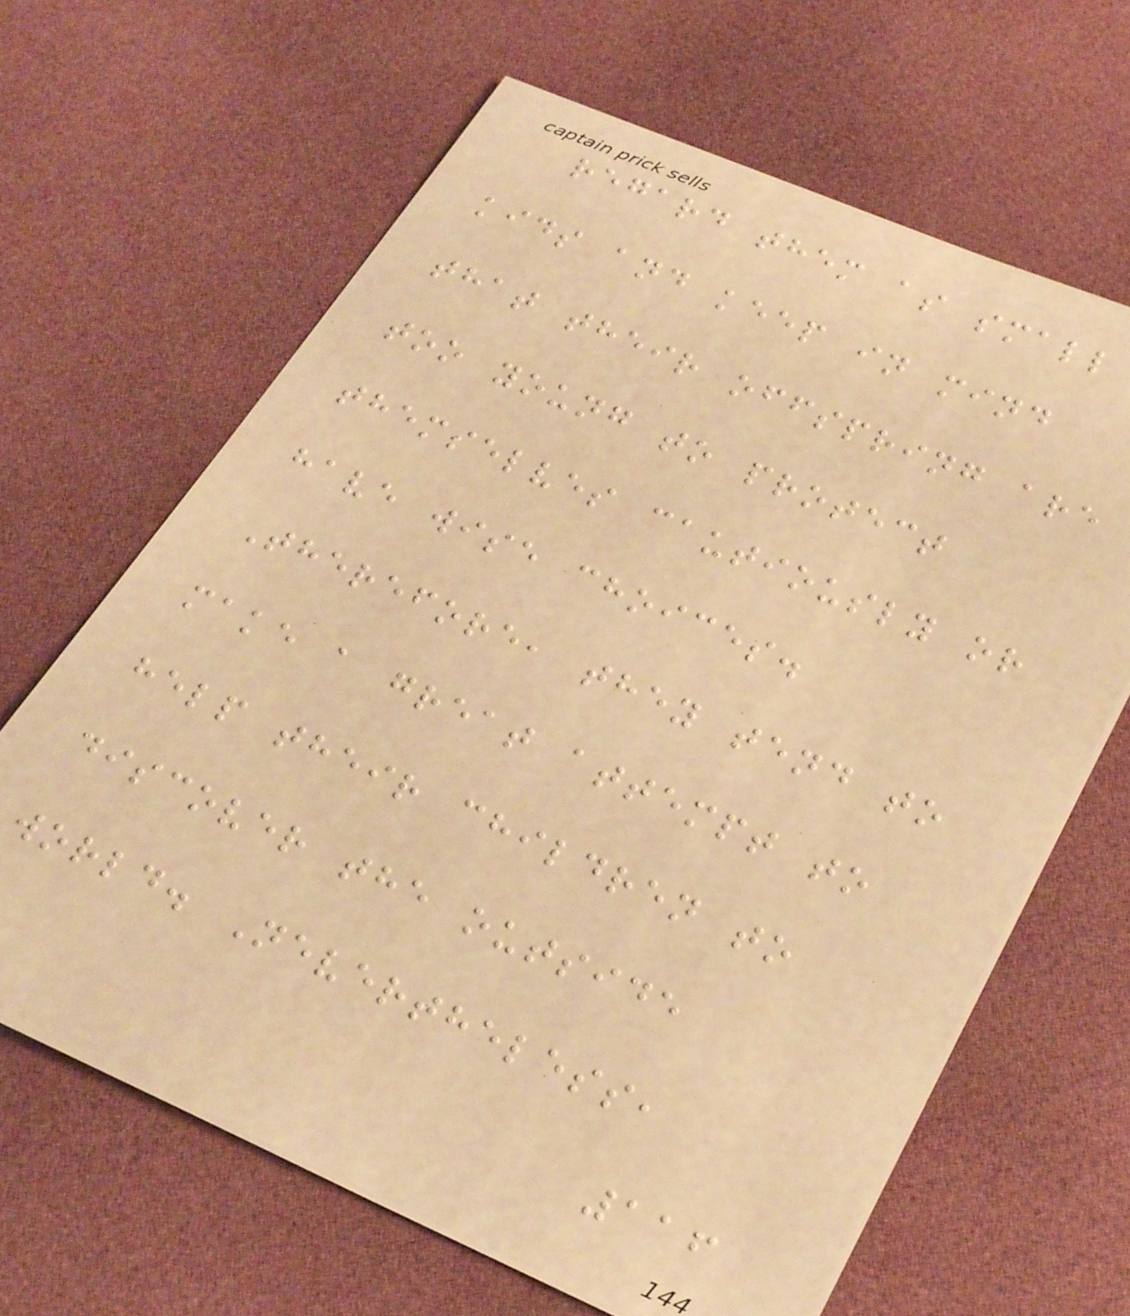regard them as small
kids and keep in mind
that their offspring are
too young to protect
themselves cautiously or
have wise choices.
Therefore, they tend to
make a great attempt to
help their children to
discover the outside
world. Nevertheless,
116
